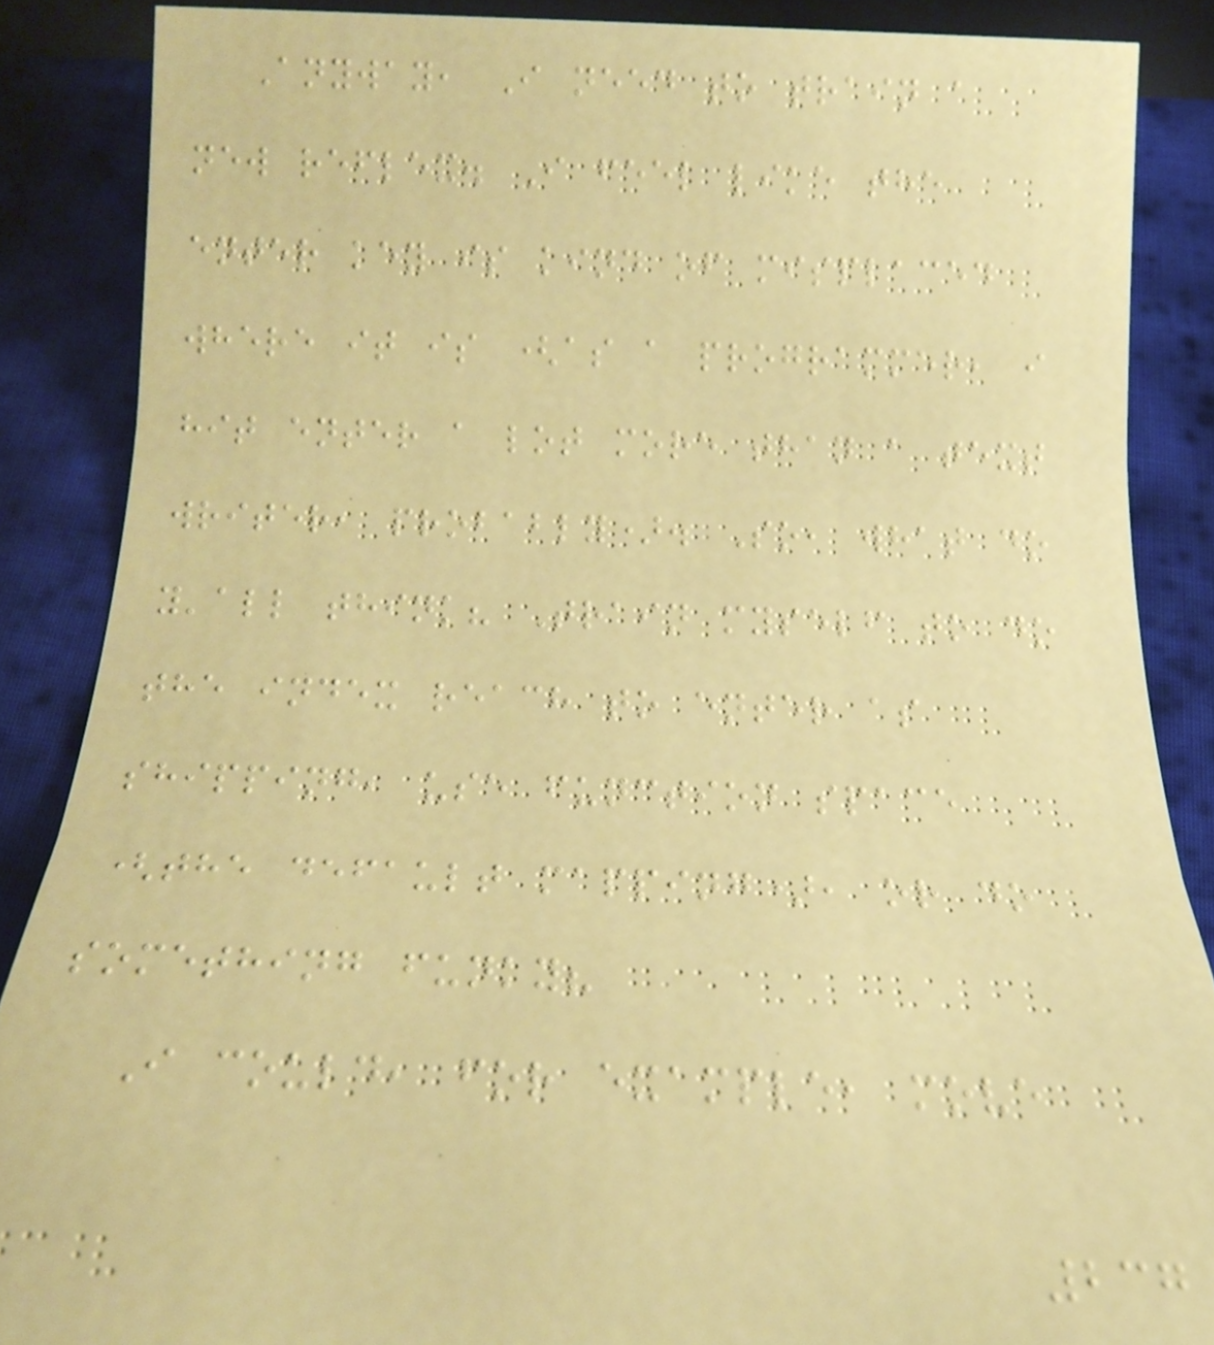Anyway, I need to train a
new reflex. I feel like the
enter key is kind of misplaced
where it is (as a programmer, i
hit enter a lot more than a text
writer, probably). So, what do
y'all think? Train myself to do
the index reach to enter as
shipping, use function space
(the default mapping), or do
something funky?
I could, for example, move
237
